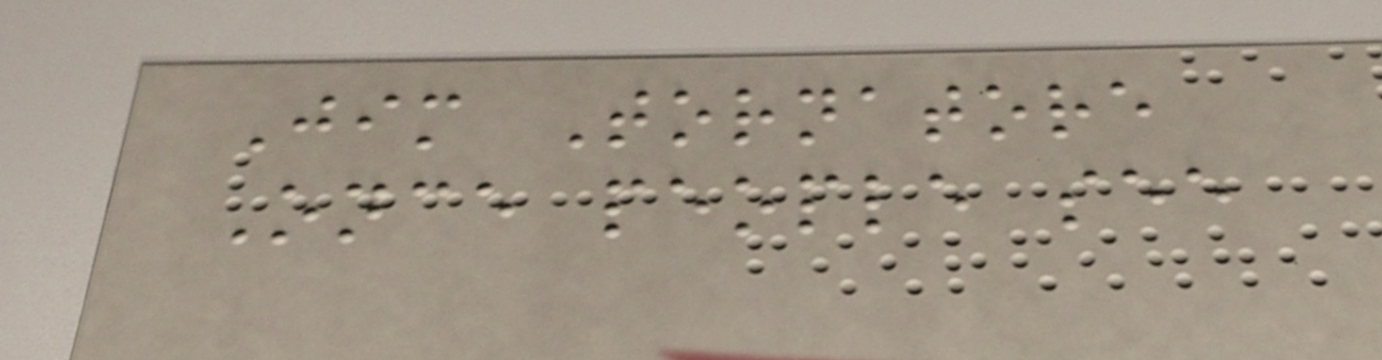Jim Tornatore
Once people see
